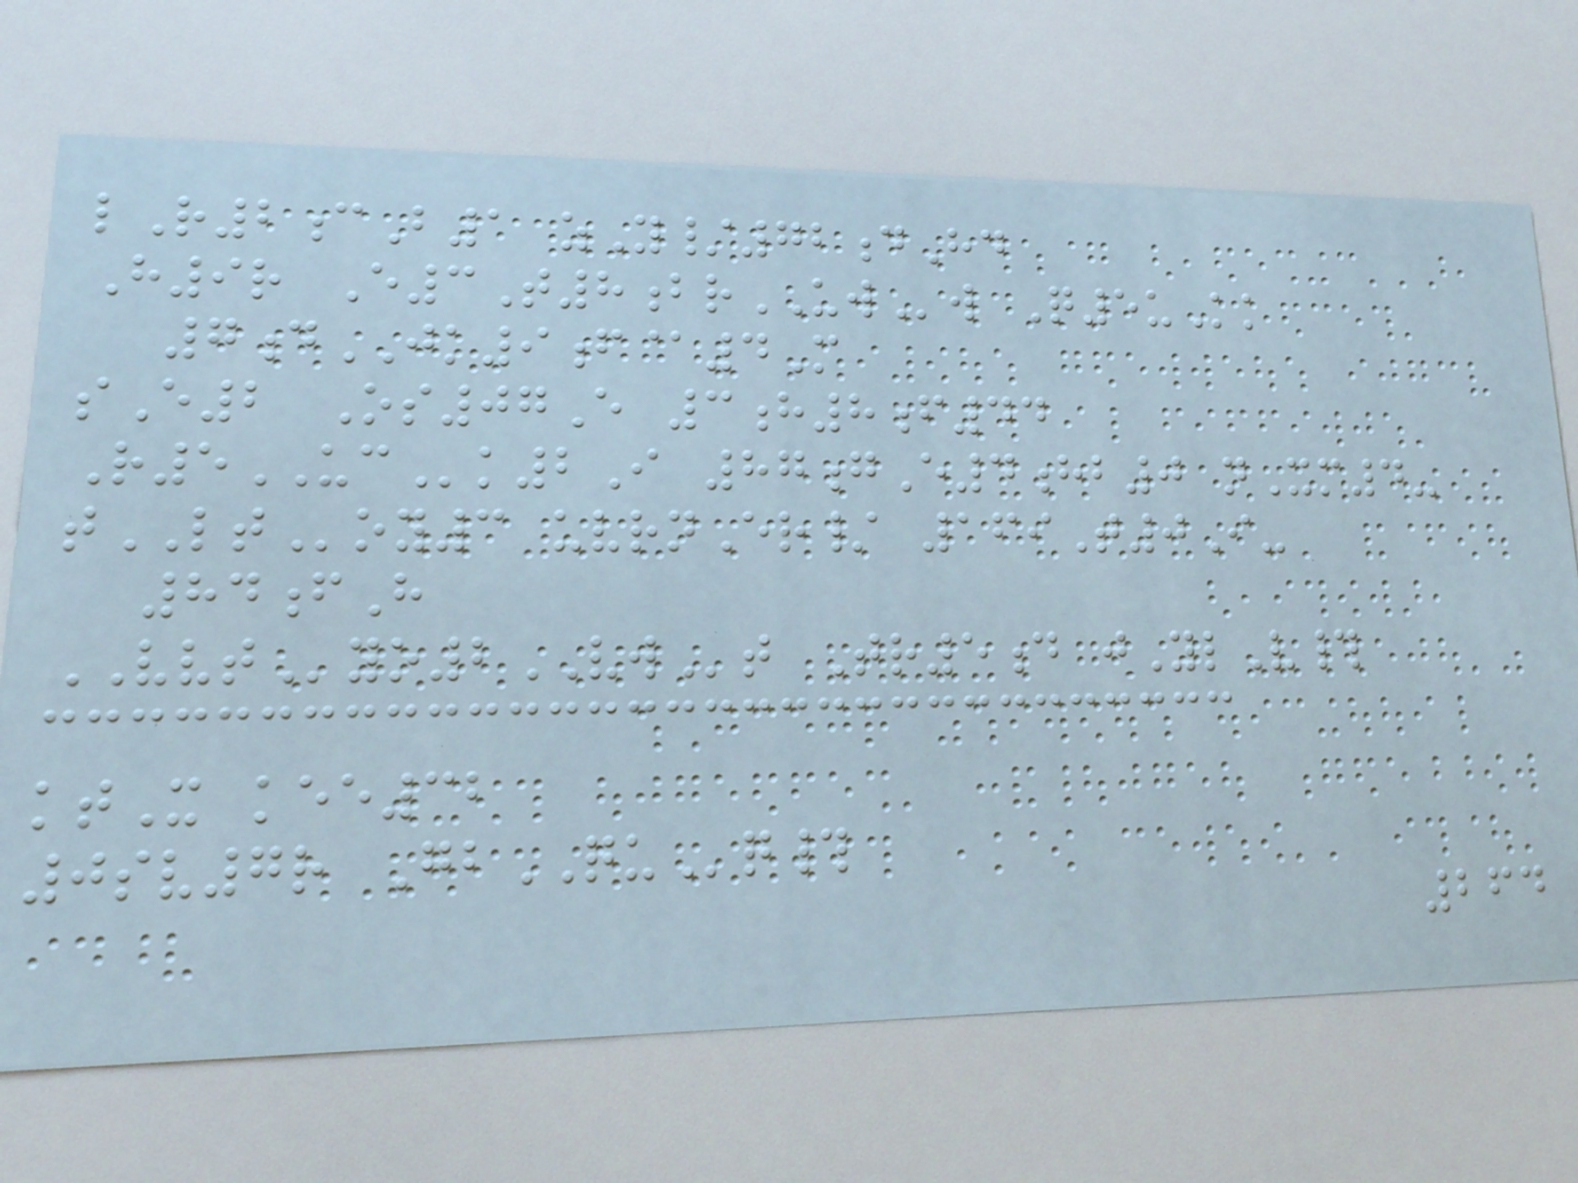lR2cB1 zY/72dHd
H9r E3T8brUWw Q5uKk
7dJK9f@4M
sE2 Os07E 3h8f44
R5UCk2I 87gE4hb0 nXm4-
tLToy3 uvrnEr/ 169T0I-
84fH
VVTyo2VWt Tr5d jYlV#
ktX kee32
0sv7r GbQUq#
264
